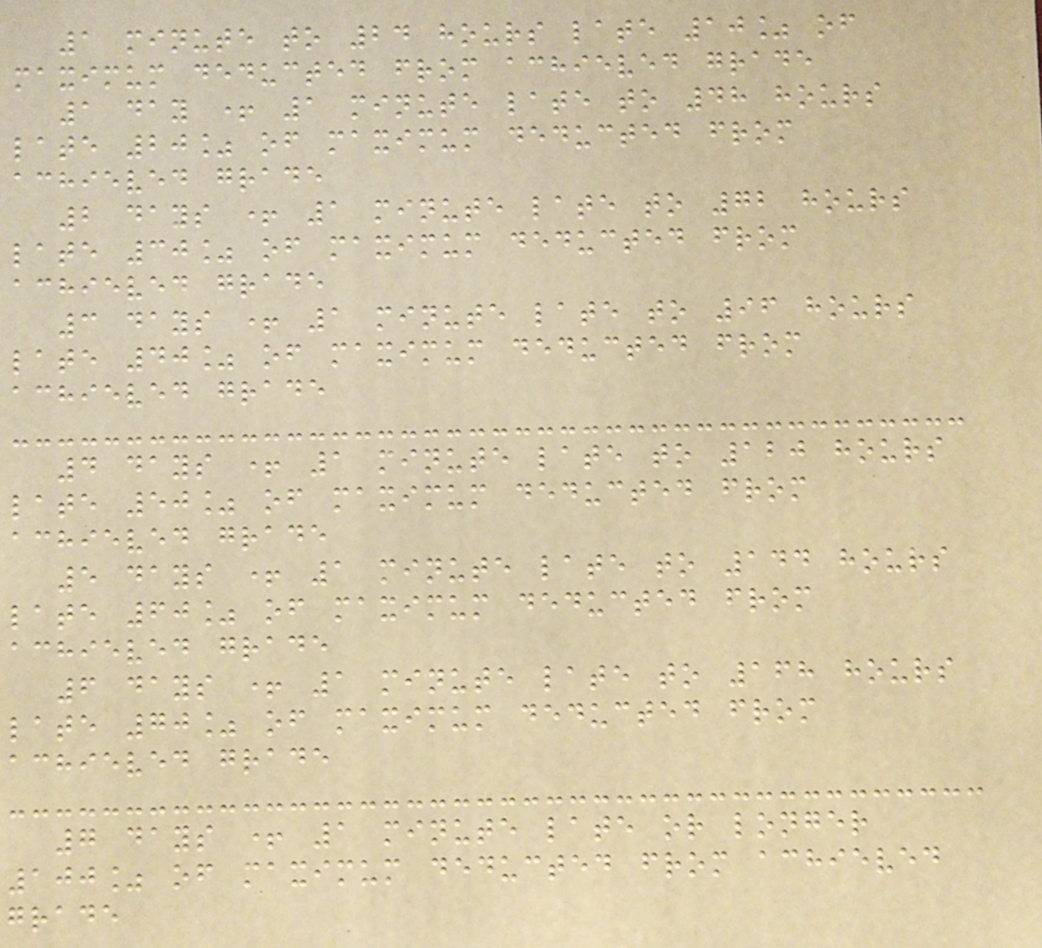1 minute to 24 hours late 10% of
maximum deducted from achieved grade
1 day + 1 minute late to 48 hours
late 20% of maximum deducted from
achieved grade
2 days + 1 minute late to 72 hours
late 30% of maximum deducted from
achieved grade
3 days + 1 minute late to 96 hours
late 40% of maximum deducted from
achieved grade
4 days + 1 minute late to 120 hours
late 50% of maximum deducted from
achieved grade
5 days + 1 minute late to 144 hours
late 60% of maximum deducted from
achieved grade
6 days + 1 minute late to 168 hours
late 70% of maximum deducted from
achieved grade
7 days + 1 minute late or longer
100% of maximum deducted from achieved
grade
